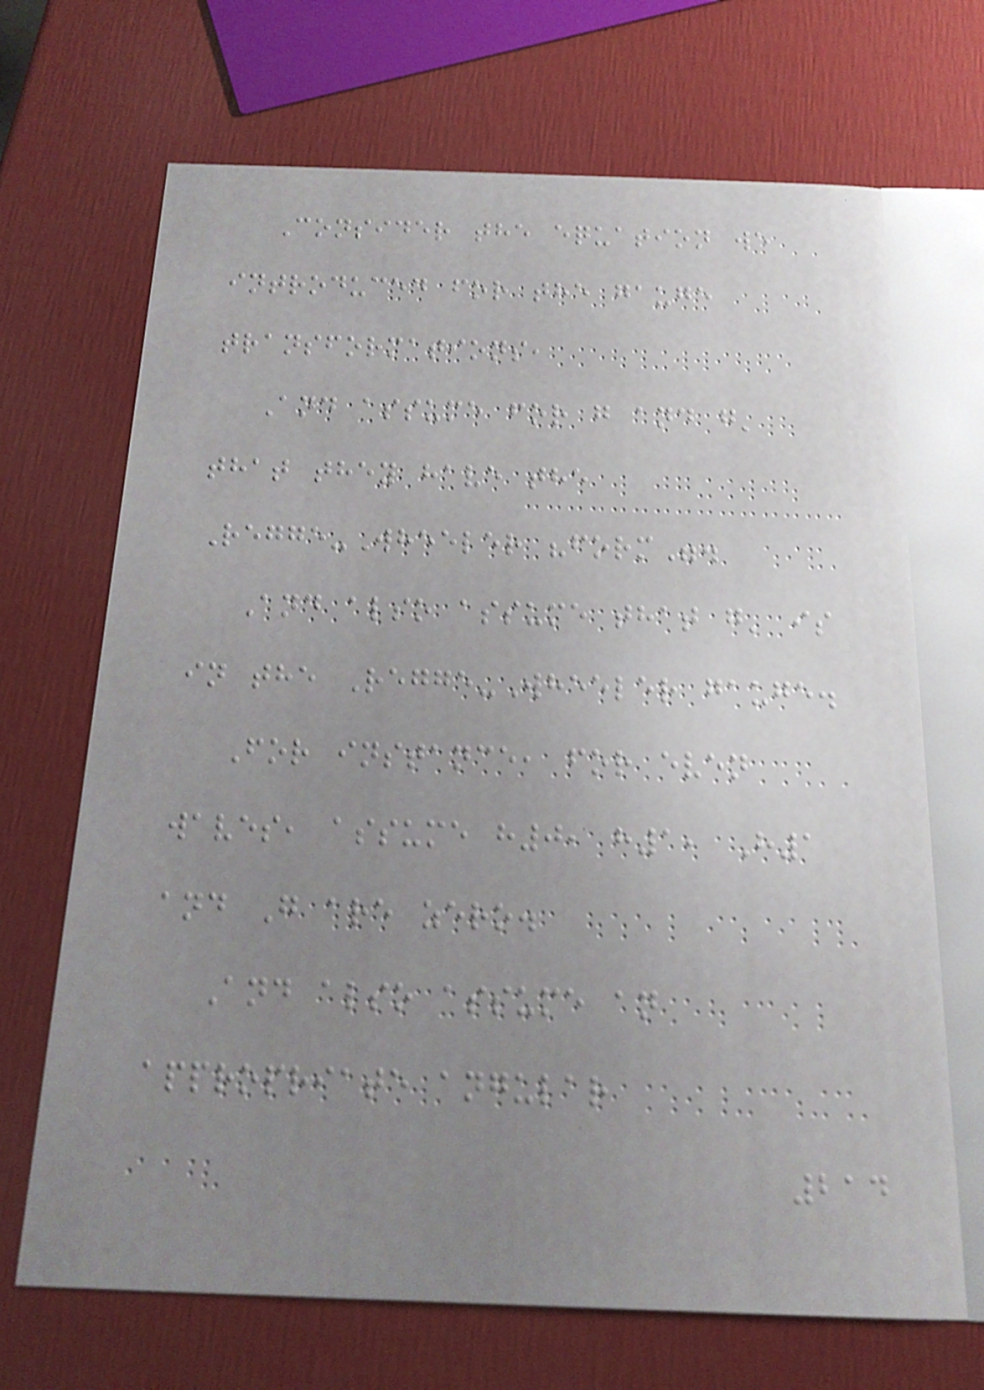Consider the equation we
introduced for the gauge
transformations,
And assume for g and g'
that they have the
Regge-Wheeler "form".
And also assume that g' is
in the Regge-Wheeler gauge.
For instance, for even
waves, assume h0, h1, H1
and G are zero.
And also assume an
appropriate angular
214
